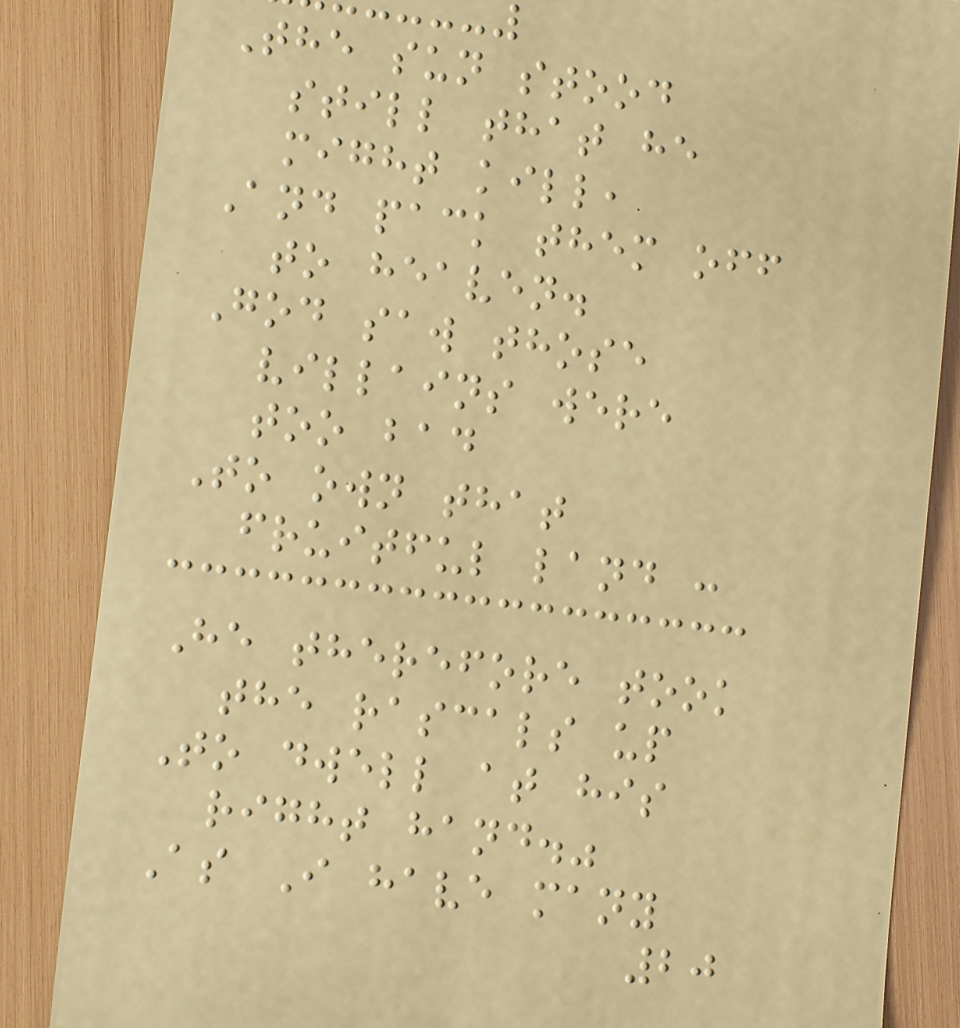The sun stood
still that he
might kill,
And pack them off
to heaven.
God saw those
villains were
too bad
To own that
fruitful land :
He therefore took
the rascals up
To dwell at his
right hand."
As I have many
20
